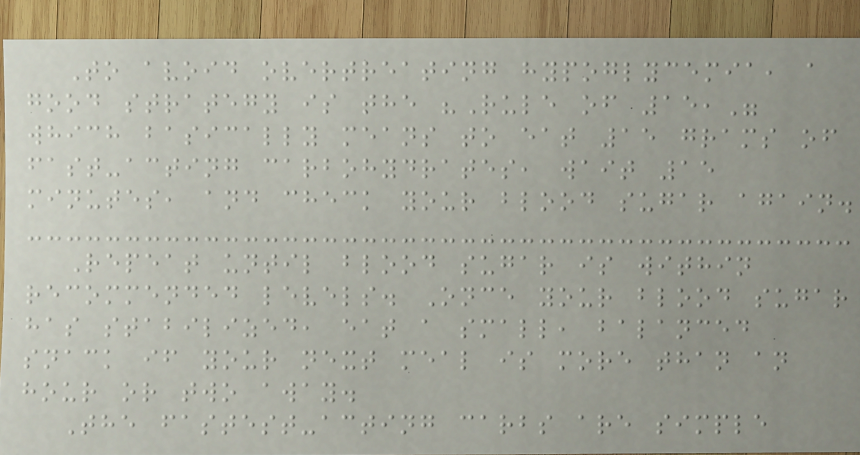To avoid overtreating hypoglycemia, a
good strategy is the "Rule of 15,"
which basically means to eat 15 grams of
fast-acting carbohydrates, wait 15
minutes, and check your blood sugar again.
Repeat until blood sugar is within
recommended levels. Once your blood sugar
has stabilized, eat a small, balanced
snack if your next meal is more than an
hour or two away.
The fastest-acting carbs are simple
